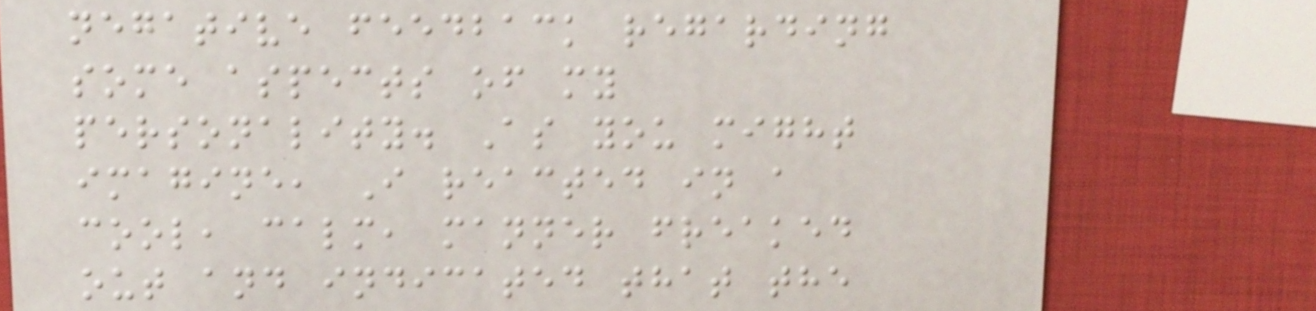negative feedback regarding
some aspects of my
personality. As you might
imagine, I reacted in a
cool, calm, manner freaked
out and indicated that the
